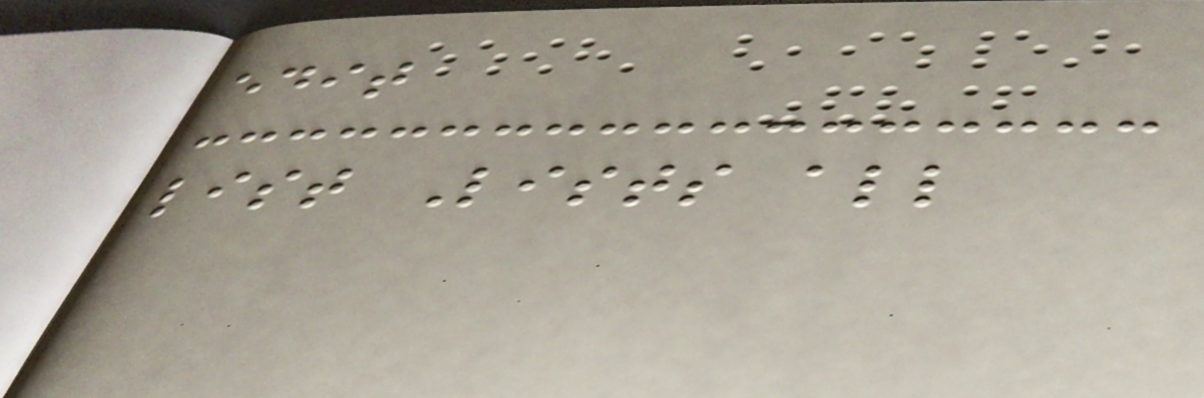edit
list Lists all
